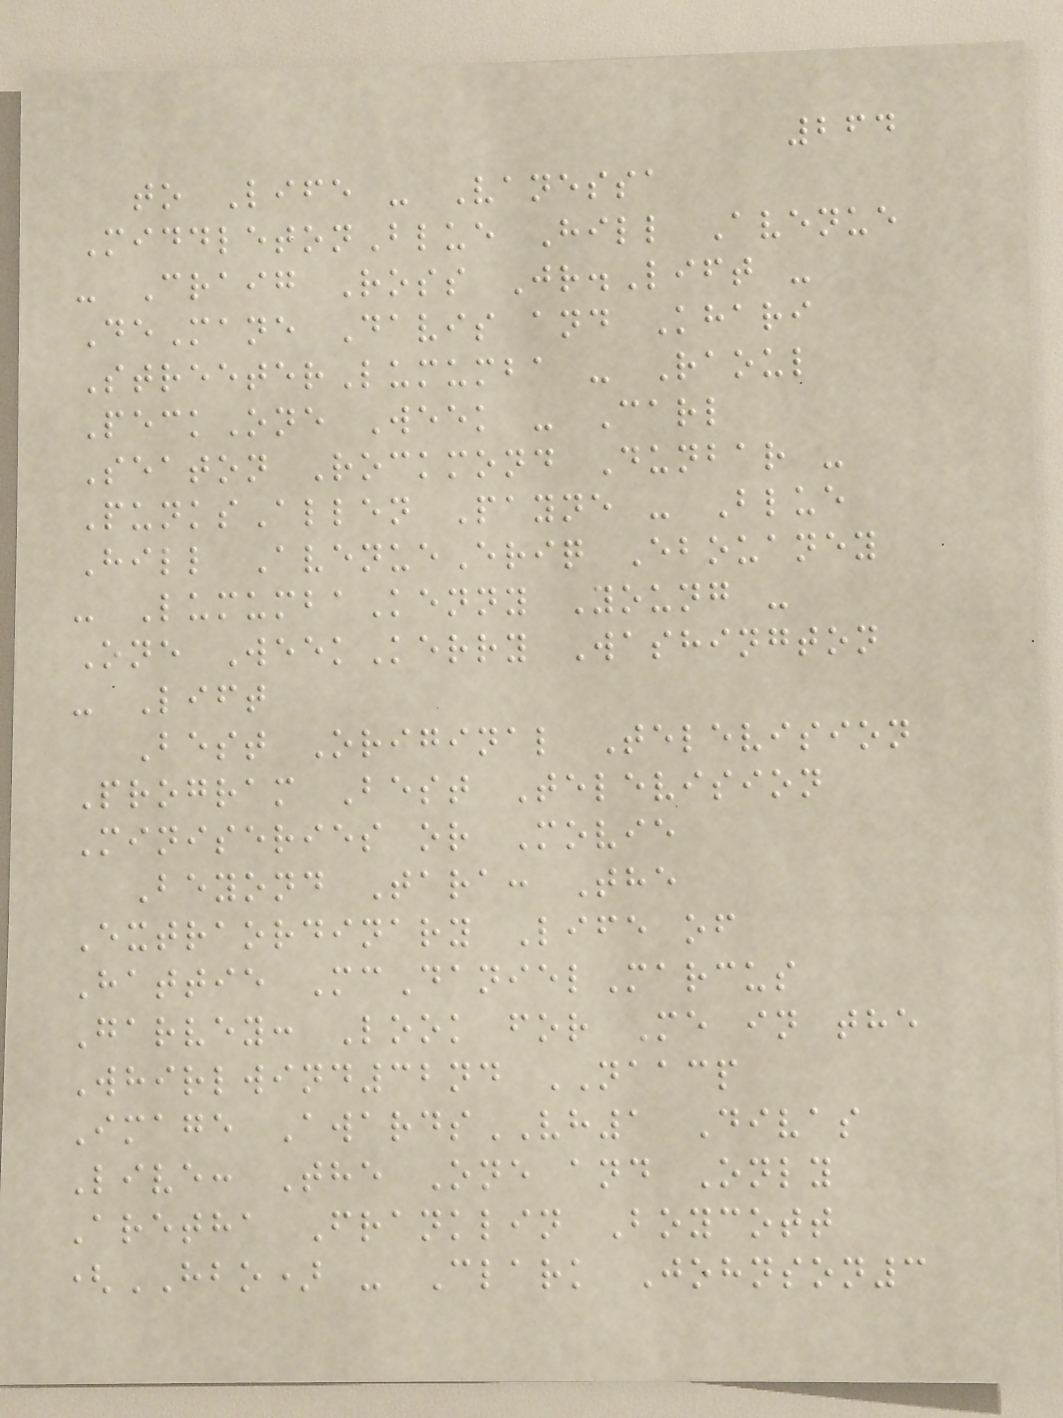264
to Life - Vanessa
MiddletonBlue Hill Avenue
- Craig Ross Jr.Lift -
DeMane Davis and Khari
StreeterLumumba - Raoul
PeckOne Week - Carl
Seaton Rockmond Dunbar -
PunksAllen Payne - Blue
Hill AvenueEriq Ebouaney
- LumumbaKenny Young -
One WeekKerry Washington
- Lift
Best Original Television
Program Best Television
Miniseries or Movie
Beyond Tara: The
Extraordinary Life of
Hattie McDanielMarcus
Garvey: Look for Me in the
Whirlwind32nd NAACP
Image AwardsVH1 Divas
Live: The One and Only
Aretha Franklin Boycott
(HBO) - Clark Johnson3
